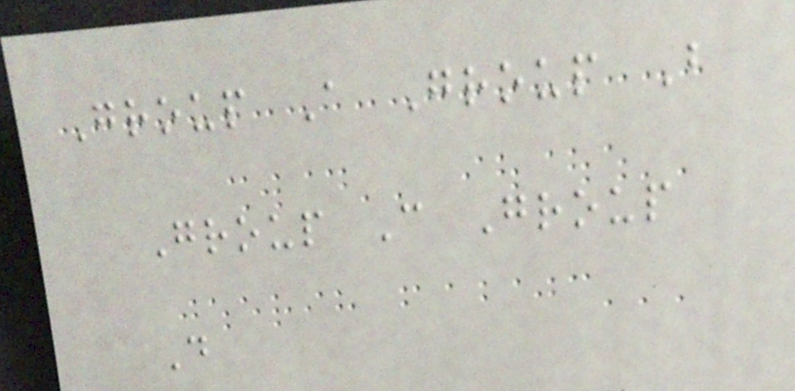Group A Group B
Group C Group
D
